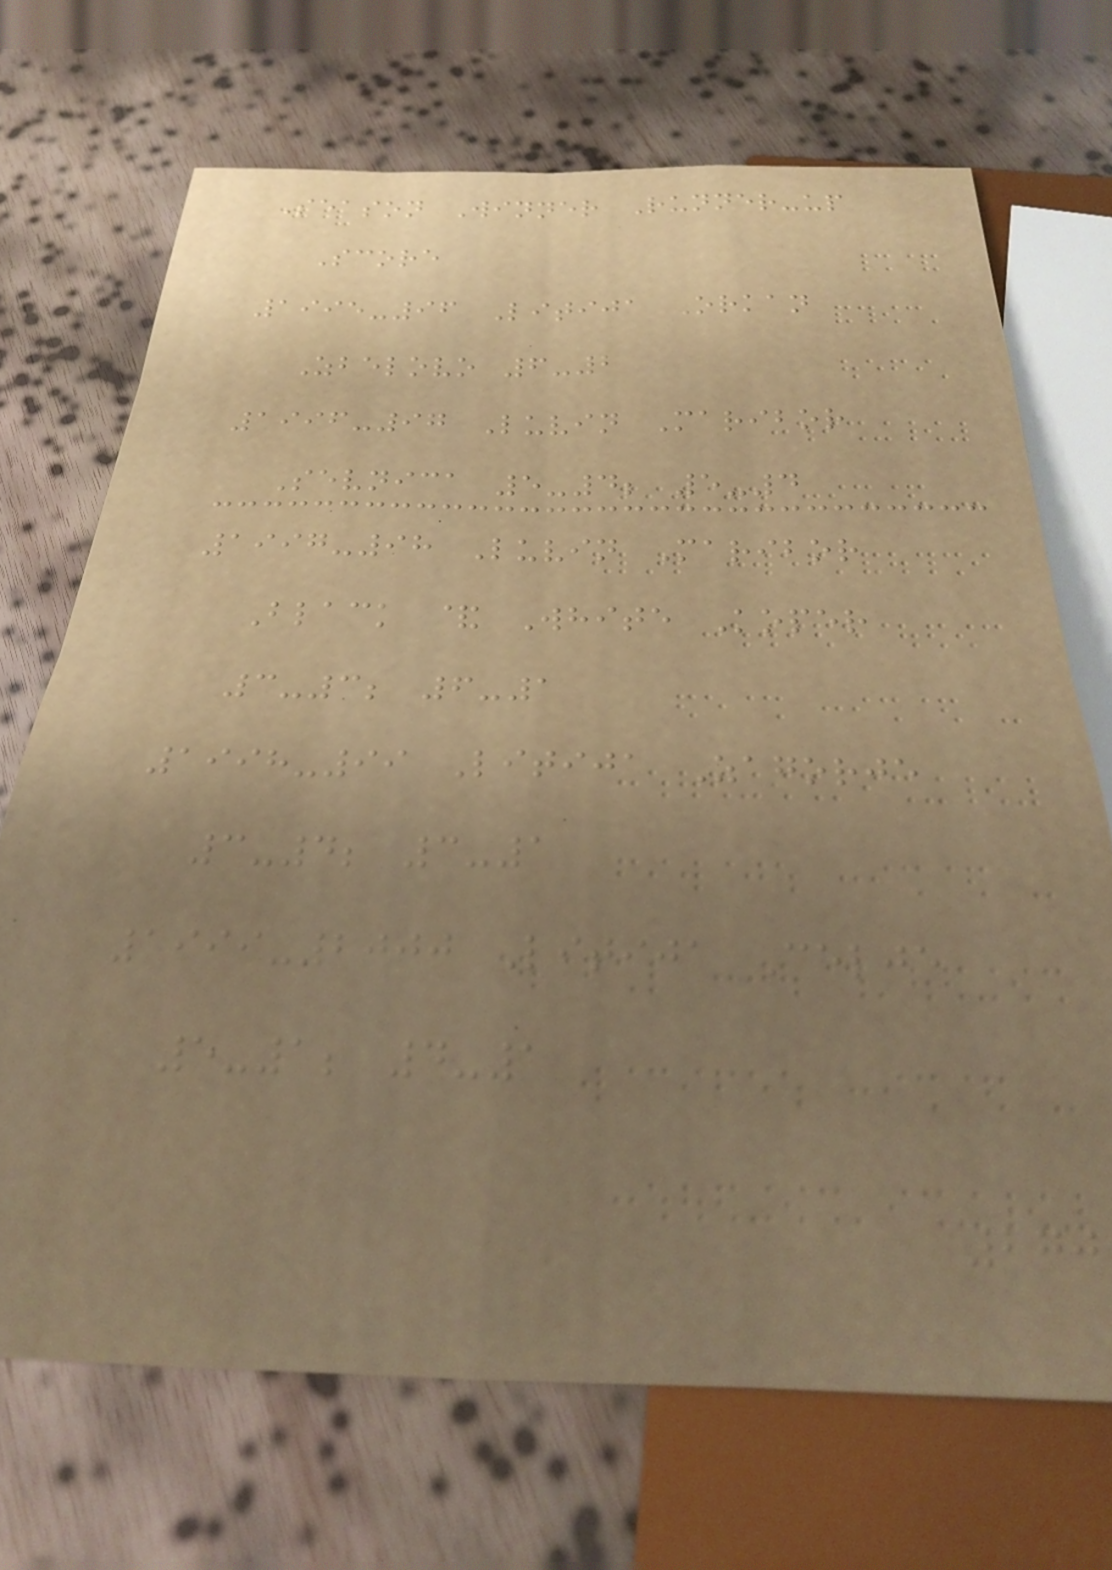Season Winner Runner-up
Score
1995-96 Litija Orkan
Zbelovo 6-2
1996-97 Luvin Maribor
Sevnica 5-4; 5-4
1997-98 Luvin Maribor
Black & White Koper
3-3; 6-1
1998-99 Litija Zagorje
3-4; 3-1
1999-2000 Litija Celje
5-1; 4-1
270
